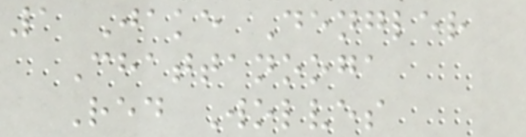1 Jake Dengler
Chattanooga
Red Wolves
